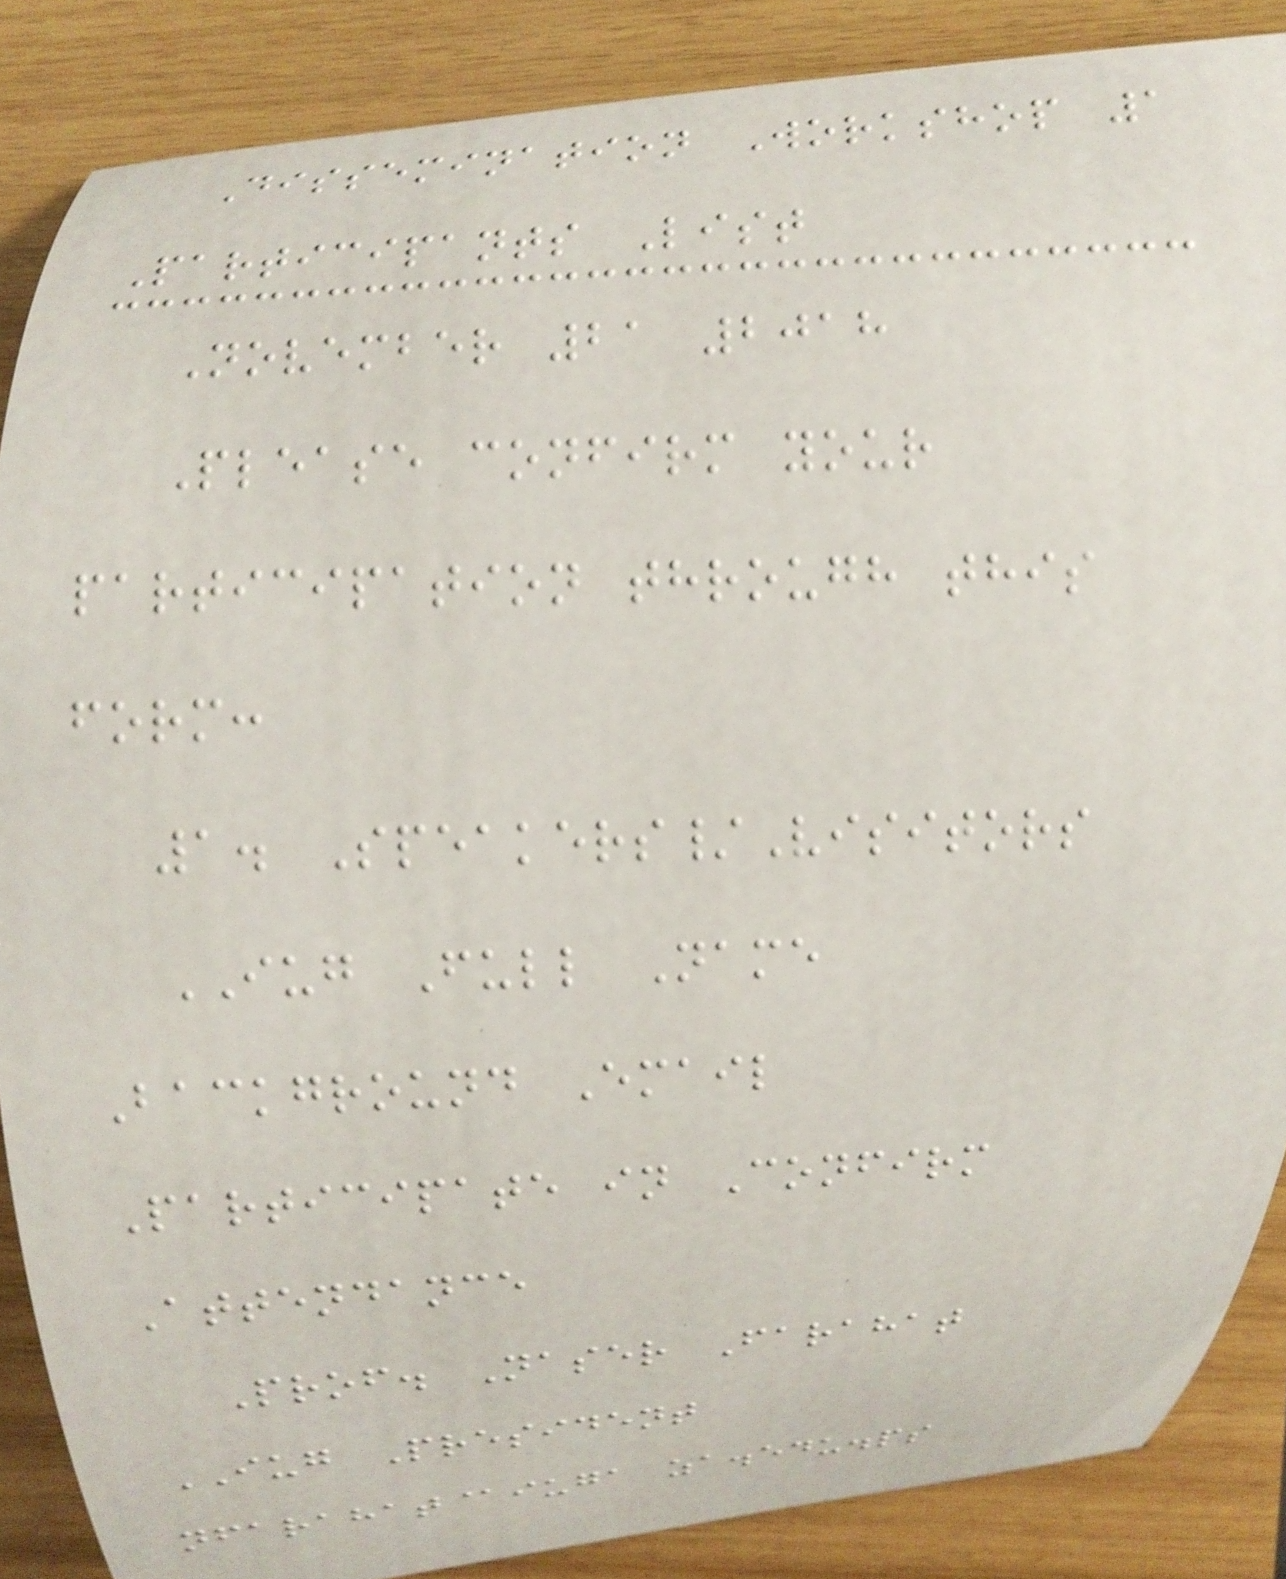Dissemination Workshop 1
Participants List
November 21 2018
Please confirm your
participation through this
form:
1. Speakers/Visitors
IUG Full Name
Background Email
Participate in Confirm
Attendance
Prof. Naser Farahat
IUG President
nfarahat@iuga za.edu.ps
